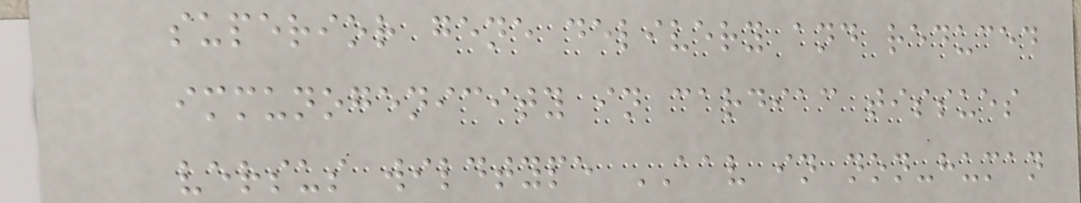superior gene delivery and reduced
immunogenicity in cardiac tissues
versus wildtype AAV in non-human
